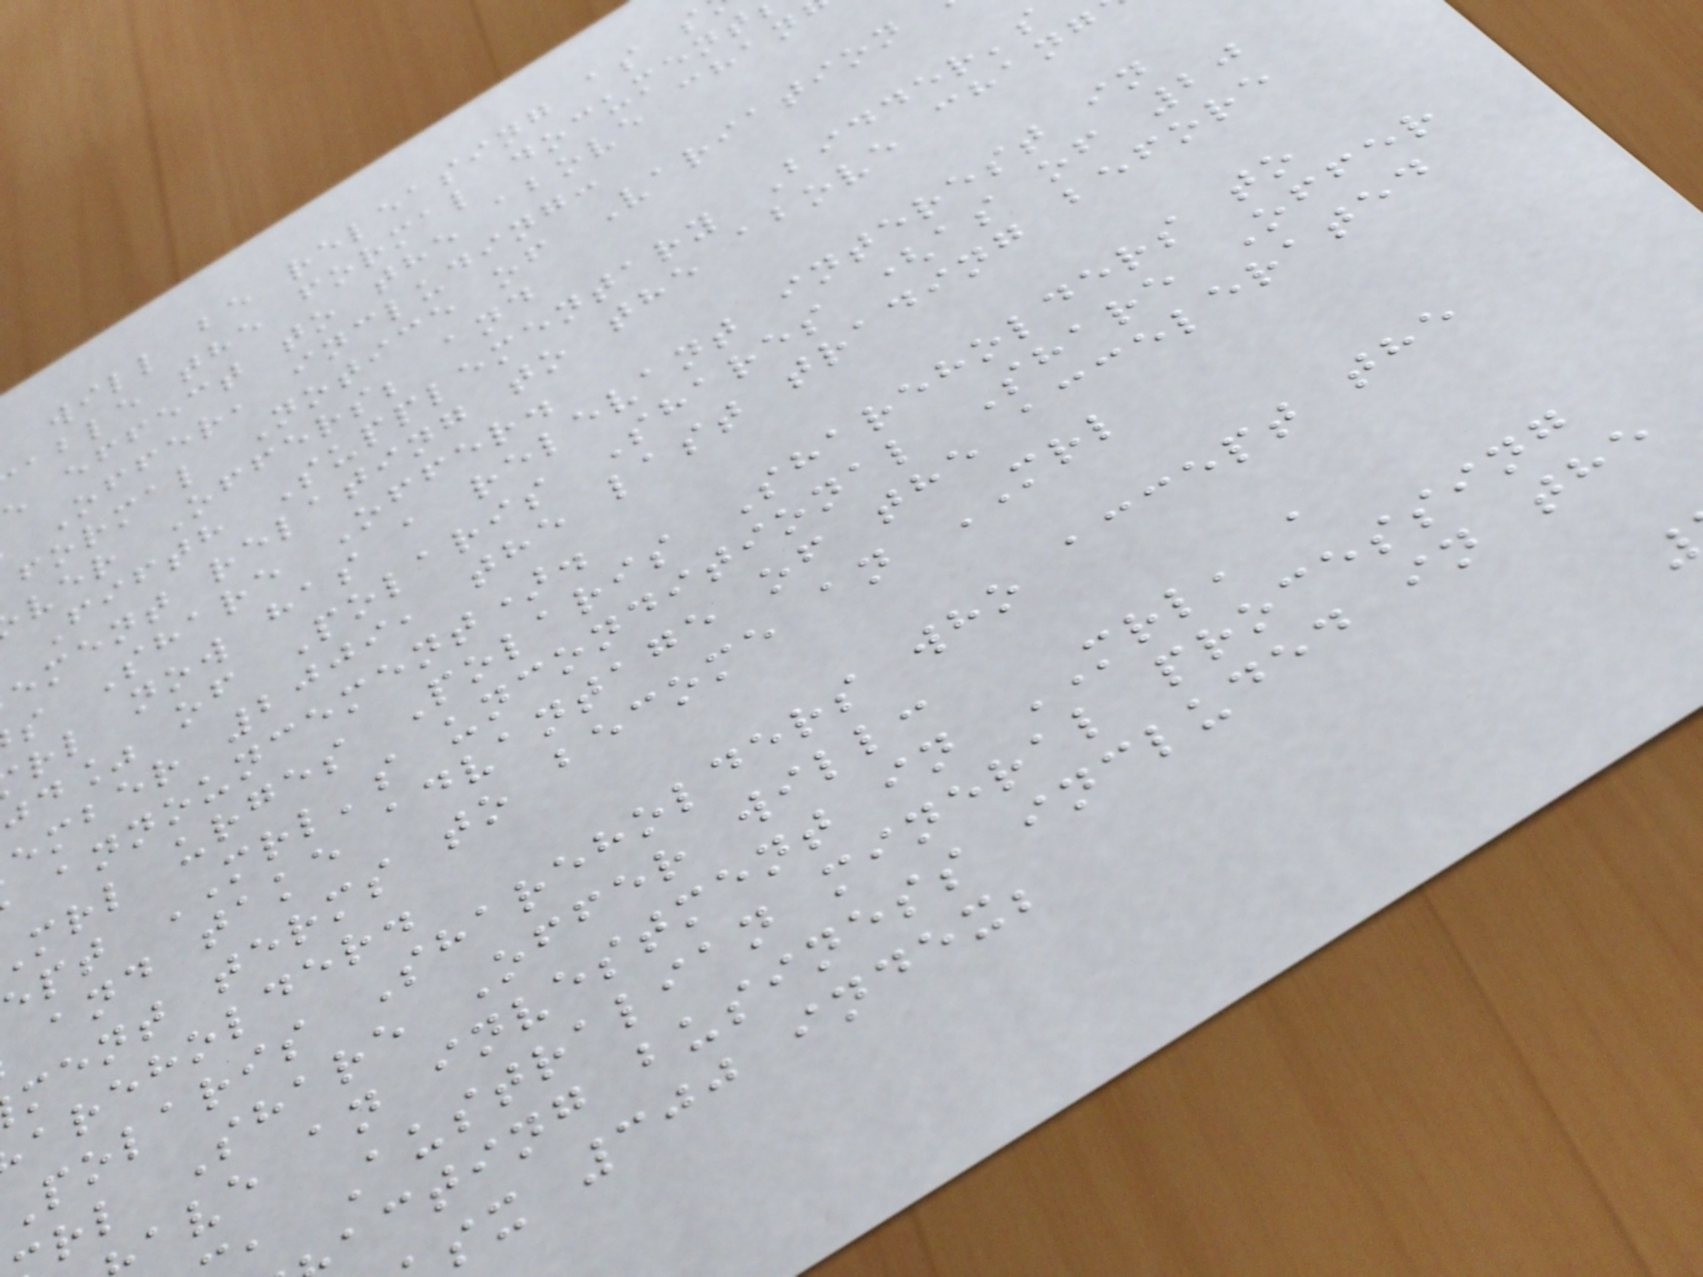will be releasing as s
able the formal document
e effect to the above chan
Offer, including:
formal Notice of Variation
ver Offers; and
Fifth Supplementary Bidder's
ement relating to the above chang
s Share Offer.
rl now has a relevant interest in
jd% of Polaris Shares (as of 20
ember 2009, the last trading before
announcement).
mrl urges Polaris Shareholders to
ept MRL's unconditional Share Offer
and take advantage of the accelerated
ment terms to become an MRL
areholder.
Polaris Shareholders who accept the
rl Share Offer will:
ave an investment in MRL, a
, Australian mineral processing
acting business included in the
sx 300 index;
